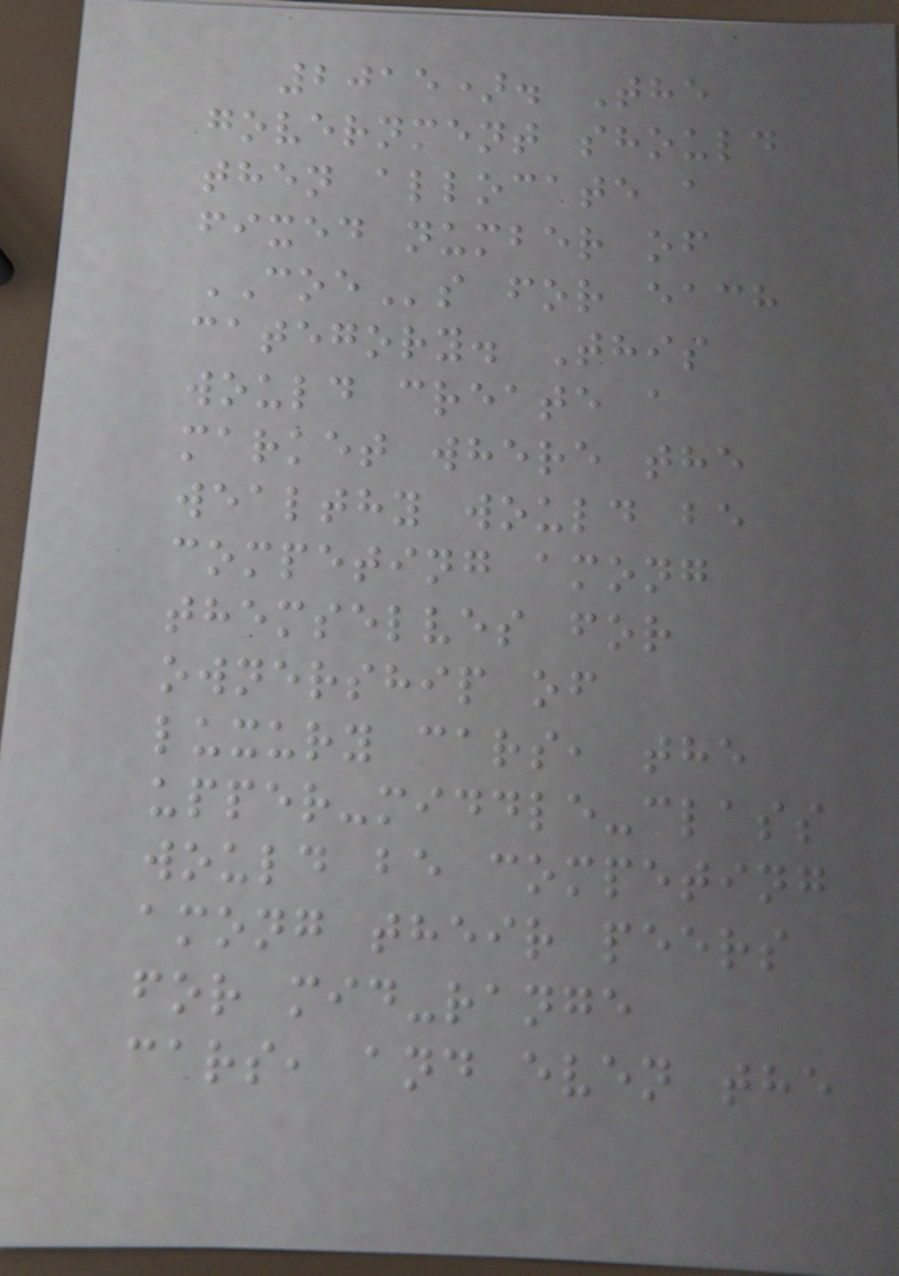2015). The
government should
then allocate a
fixed number of
COEs for each
category. This
would create a
market where the
wealthy would be
competing among
themselves for
ownership of
luxury cars, the
upper-middle-class
would be competing
among their peers
for mid-range
cars, and even the
